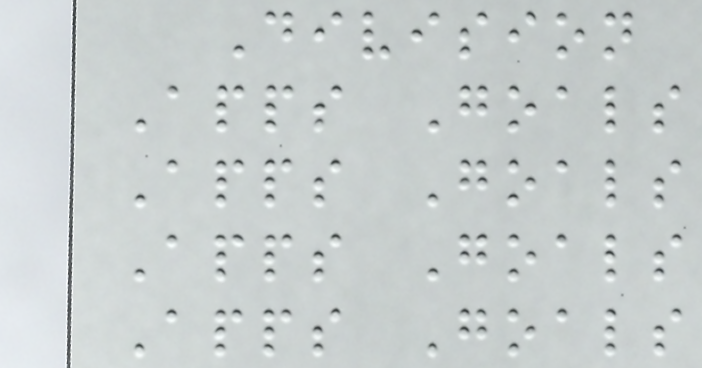Division
Apps Goals
Apps Goals
Apps Goals
Apps Goals
